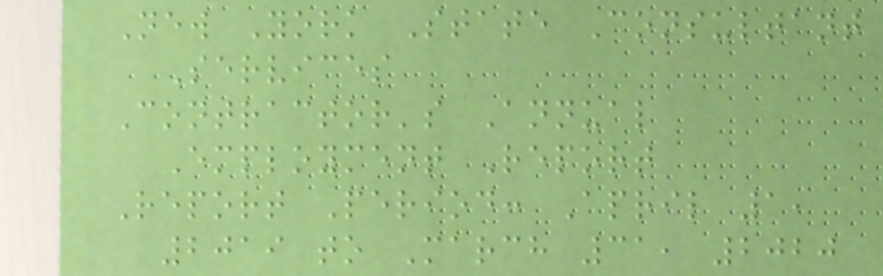New York State Consultant
Services
Contractor's Annual
Employment Report
Report Period: April 1,
2019 to March 31, 2020
